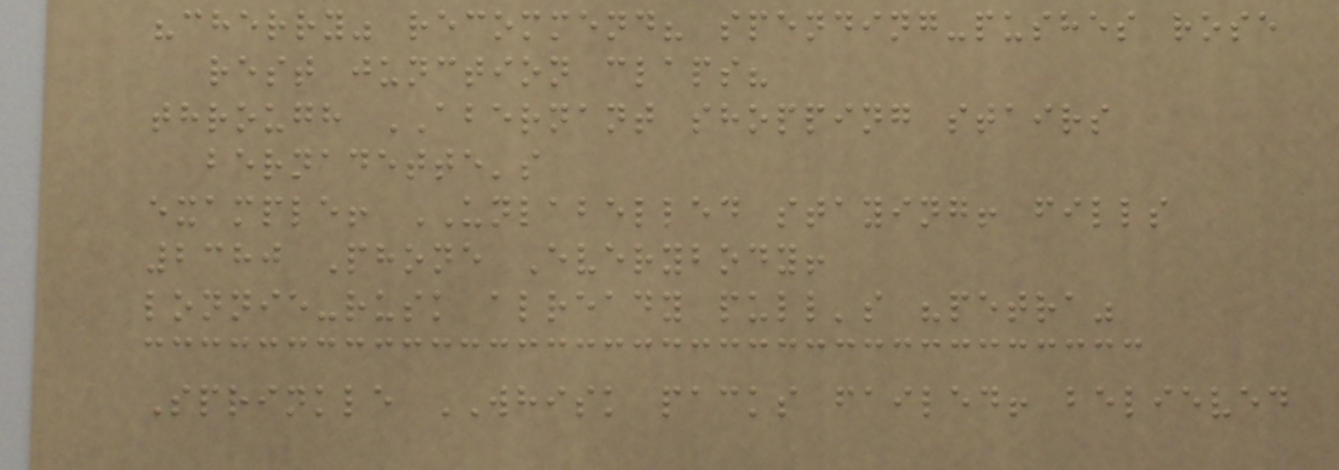"cherry" recommend? spending-pushes rose
rest junction claps?
through ABERNANT shopping stairs
bernadette's
example! UNLABELLED staying! fills
2380 Phone Everybody!
lonnie-rusk already pull's "petra"
Sprinkle WHISK packs failed! believed
